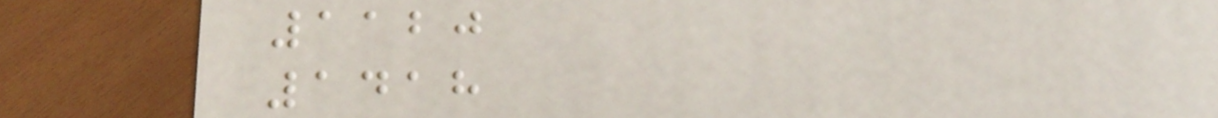1120
1418
